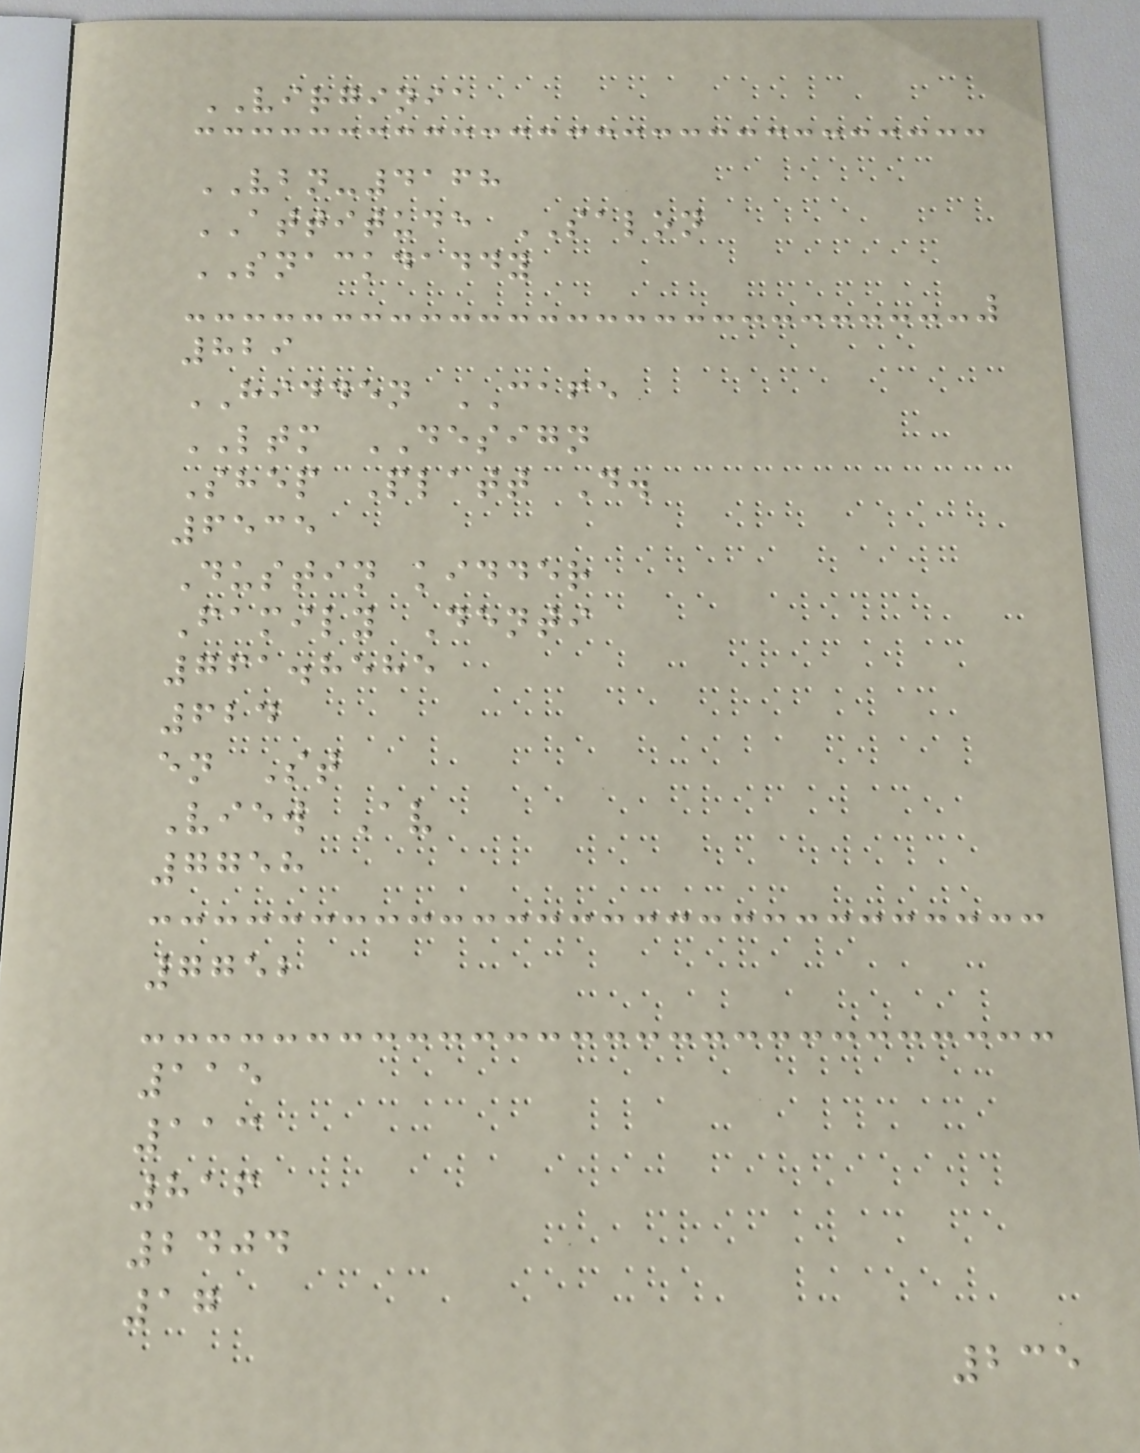VIRGINIA
VBN-4168
ATTITUDE SALON
SNACKDADDY
829
HIDDEN CAFE
LTM DESIGN
Shep Platt D.
6535
Dustin kidder
Family Denti
761.8585
624
en St
View Av
7758
7752
115
113
816
2404
17
235
